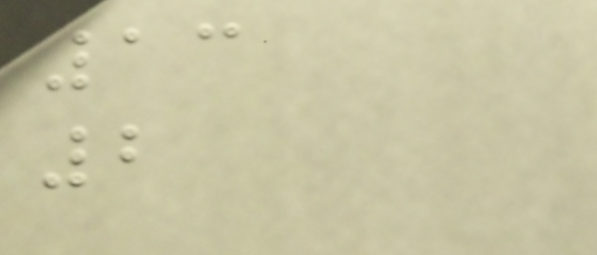13
2
